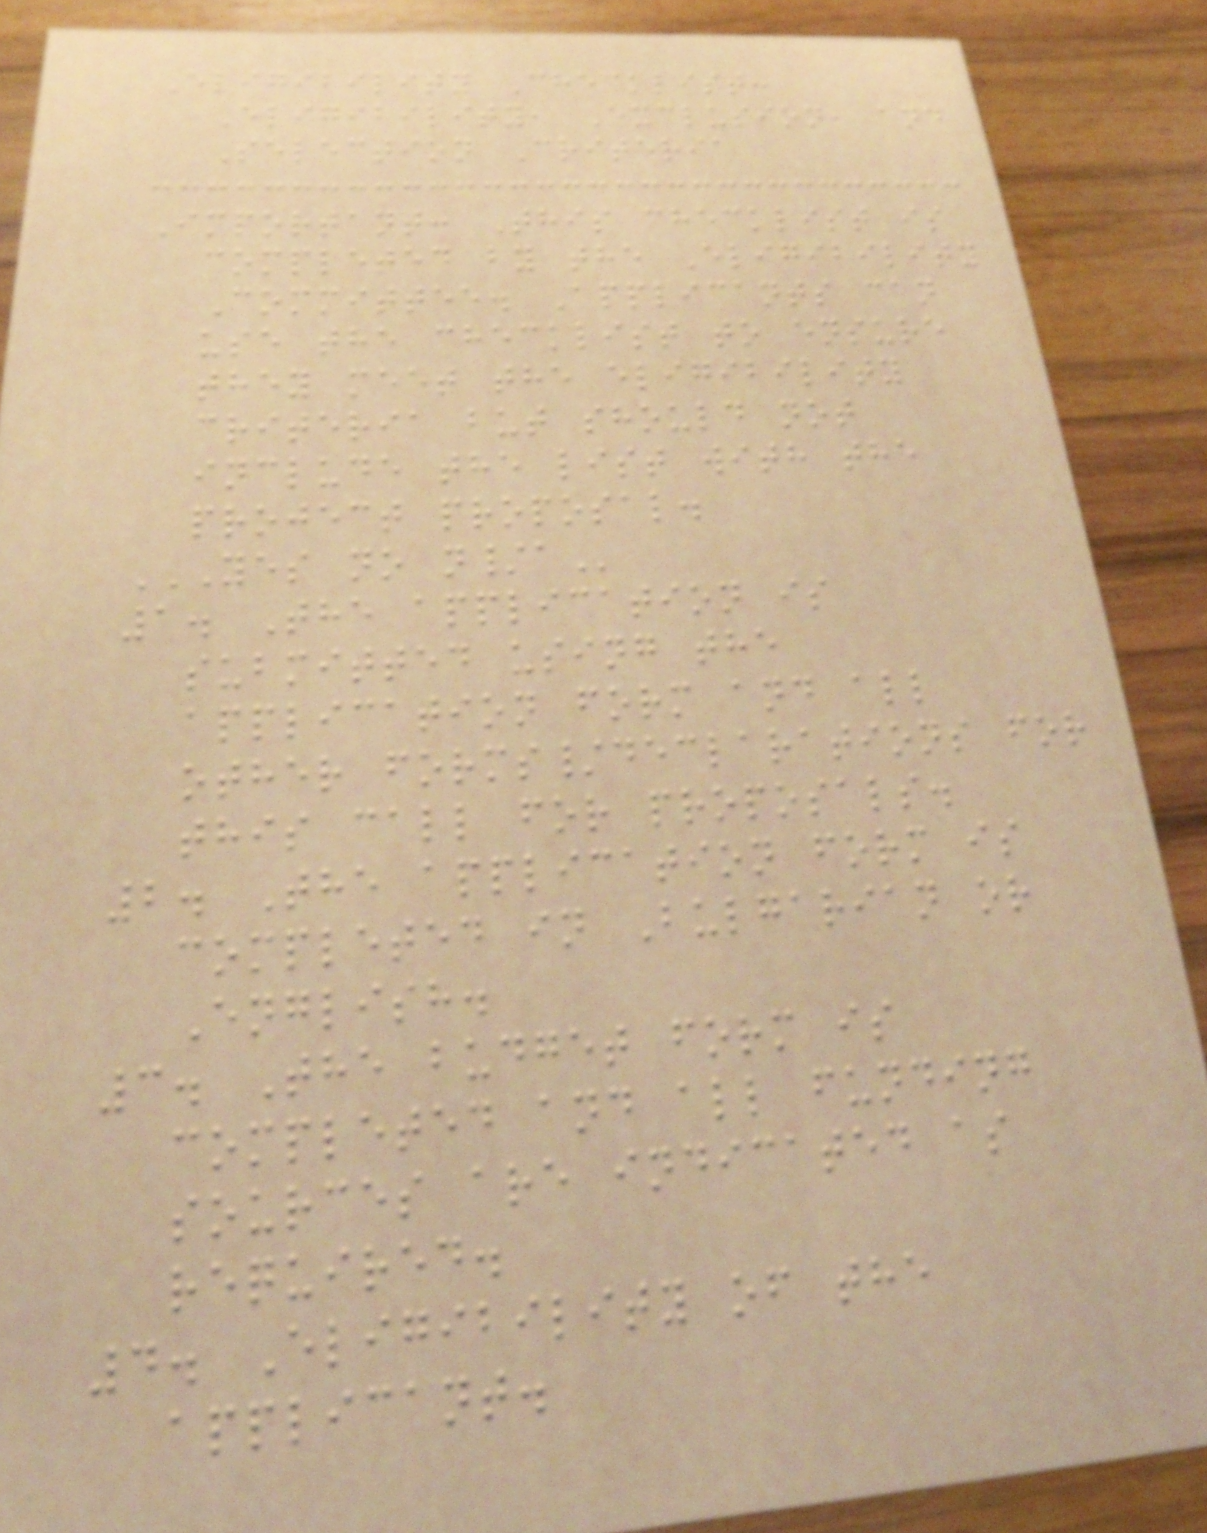Eligibility Checklist:
Eligibility, Exclusion, and
Selection Criteria
Important: This checklist is
completed by the Eligibility
Committee. Applicants can
use the checklist to ensure
they meet the eligibility
criteria but should not
include the list with the
project proposal.
YES NO N/A
1. The application is
submitted using the
application form and all
other forms/declarations for
this call for proposals.
2. The application form is
completed in Bulgarian or
English.
3. The budget form is
completed and all funding
sources are indicated as
required.
4. Eligibility of the
applicant.
